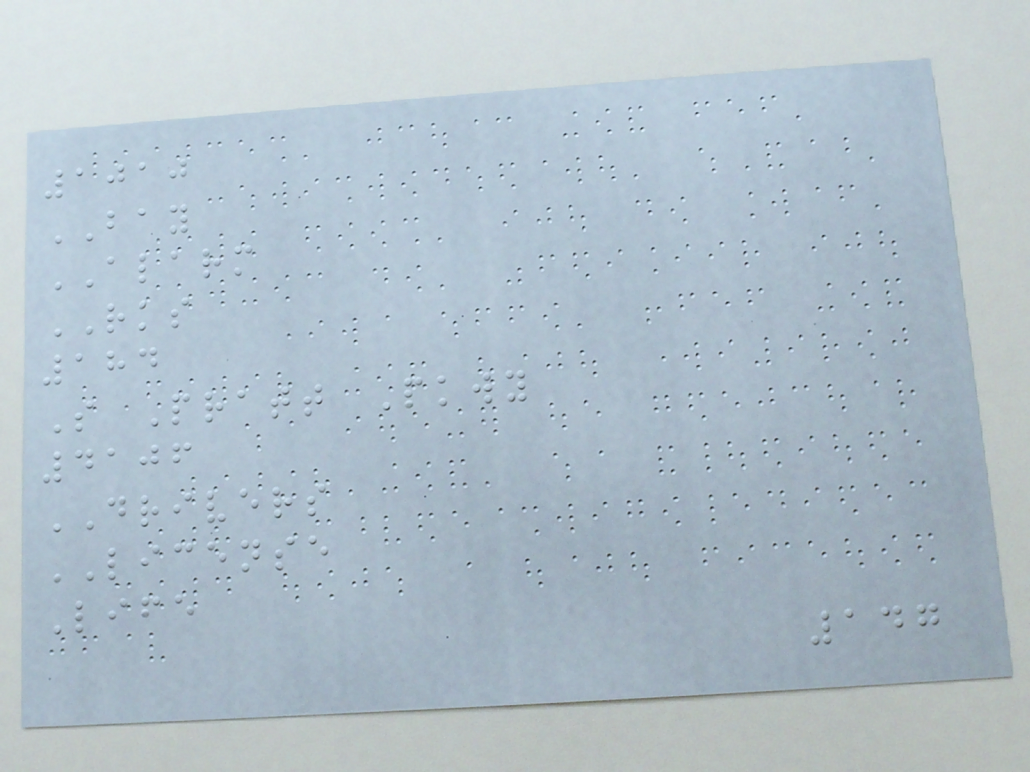1010
BAY
ALARM
RKS
184
S Pratt Pkwy
4106
DRIVERS
LICENSE
Life
147
